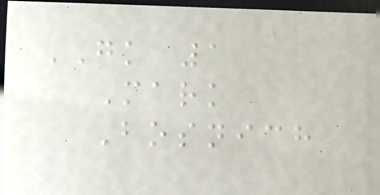GK 1
Mark
Bosnich
